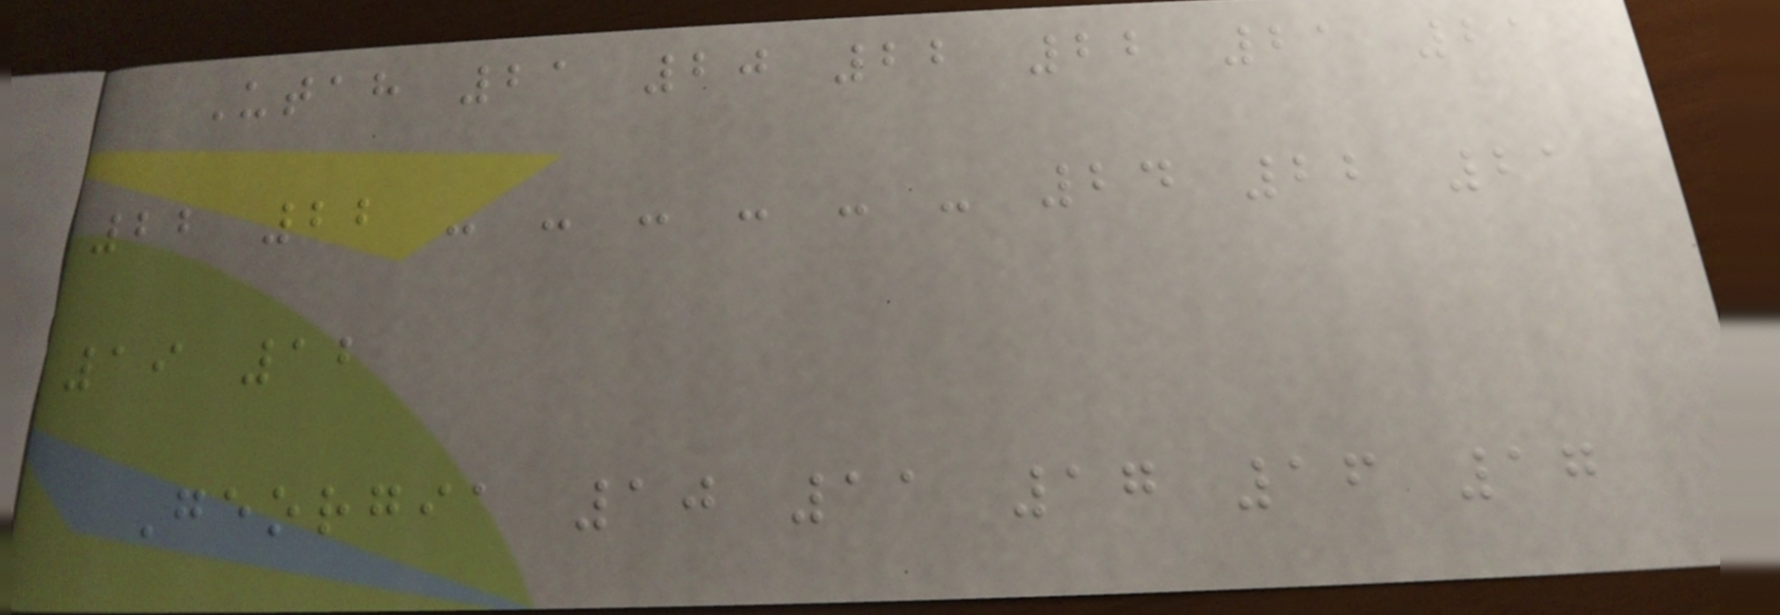Utah 21 20 22 22 21 21
22 22 - - - - - - 24 22 21
19 12
Georgia 10 11 17 16 17
